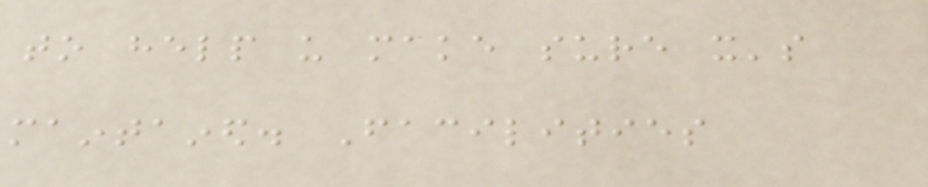to help us make sure it's
maintained. Facilities
